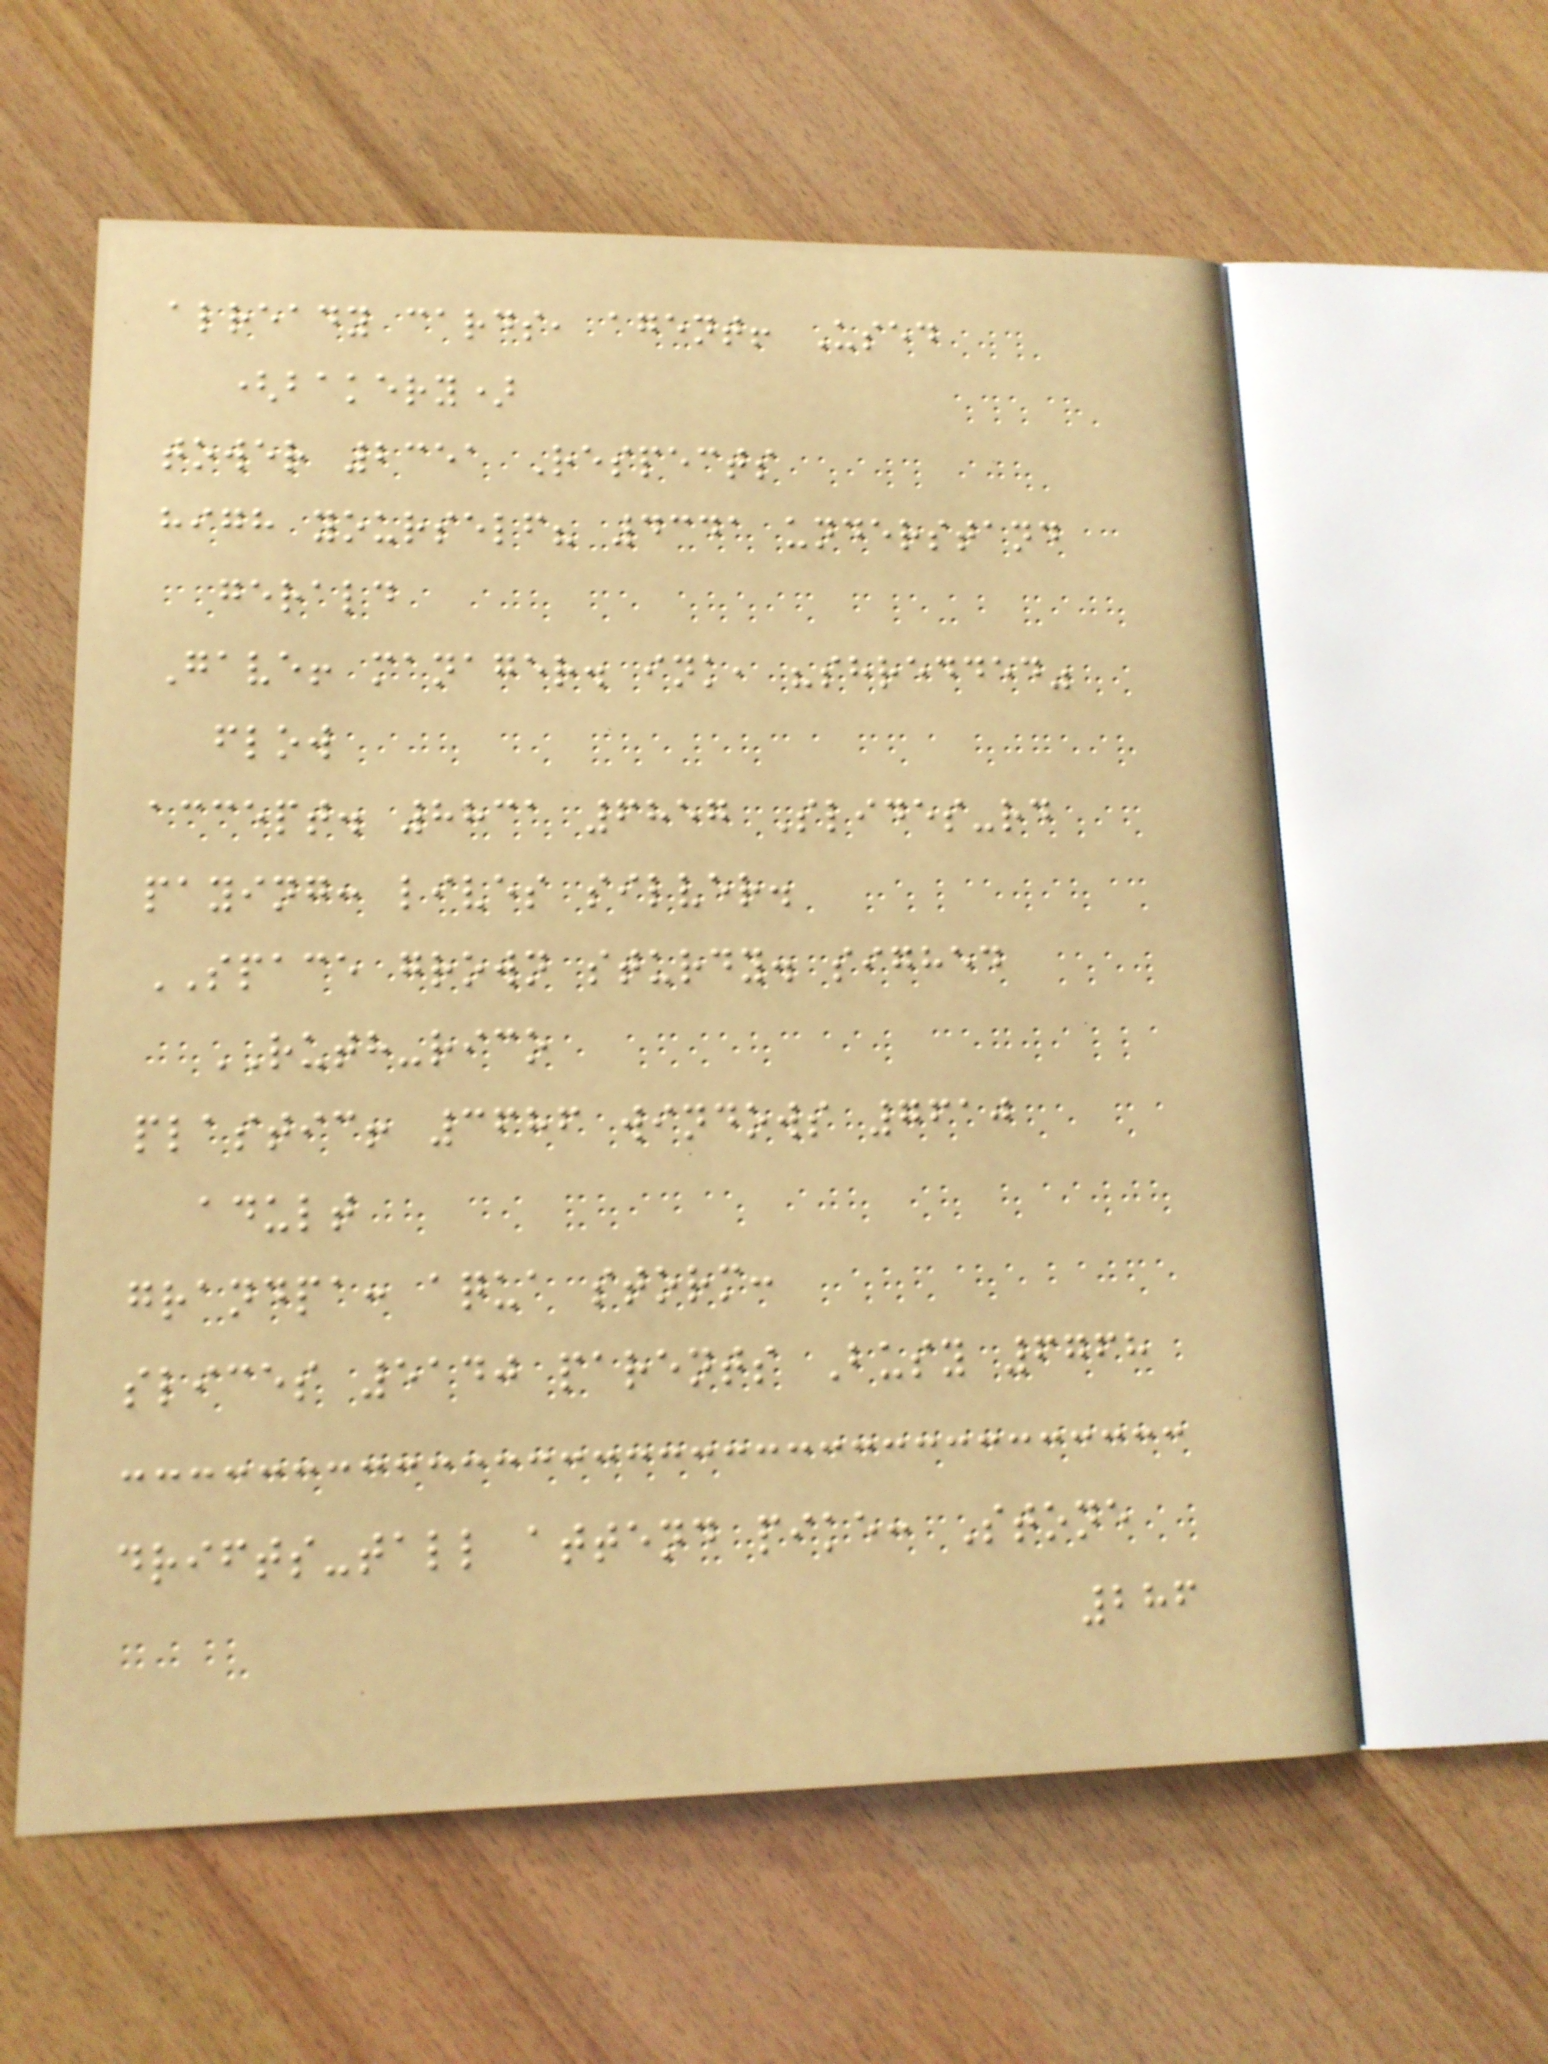already cards, agent! Used
(bakery)
tower 2351 Respects
high yourself? 4341 understand
gerald
Gave! manager. ink, "shredded"
flow
accept. 8831 6857 Slides-rd
paying: lives silver.
SPACE grown sturdy. sighed
RUTH-rico
plastic! 3686 windows 7610
adult
grandpa: aqua storm:
slices 5140 parents Busy 6768
drifts-tall attend pike: Stone
286
